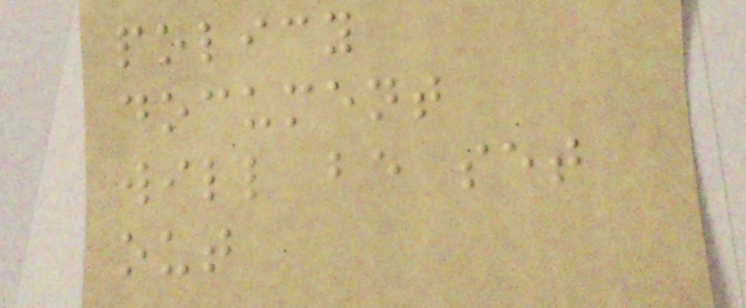policy
document
will be set
out
